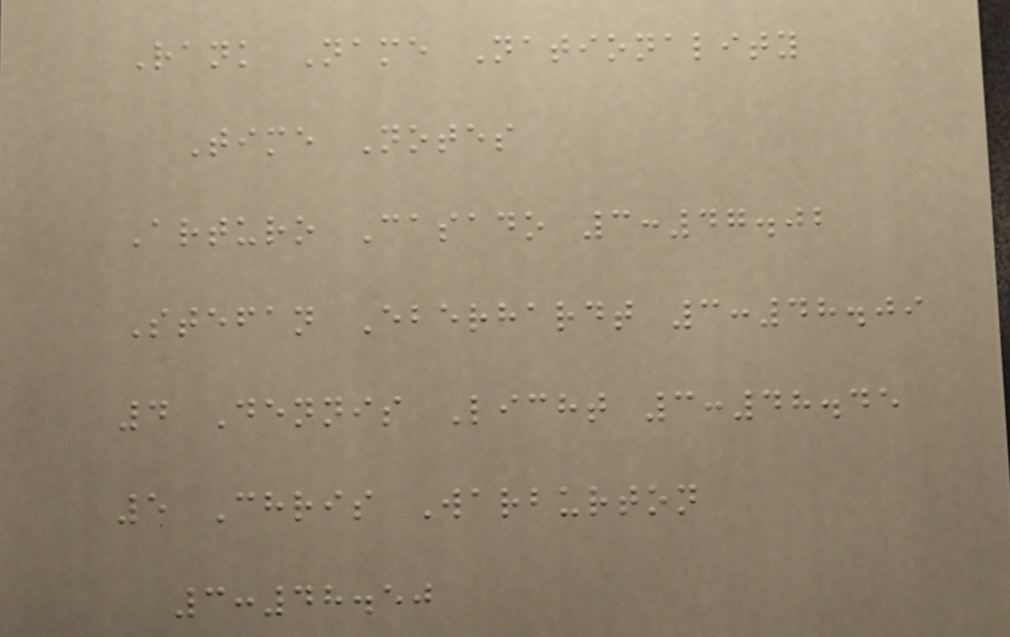Rank Name Nationality
Time Notes
Arturo Casado 3:47.02
Stefan Eberhardt 3:48.09
4 Dennis Licht 3:48.45
5 Chris Warburton
3:48.50
